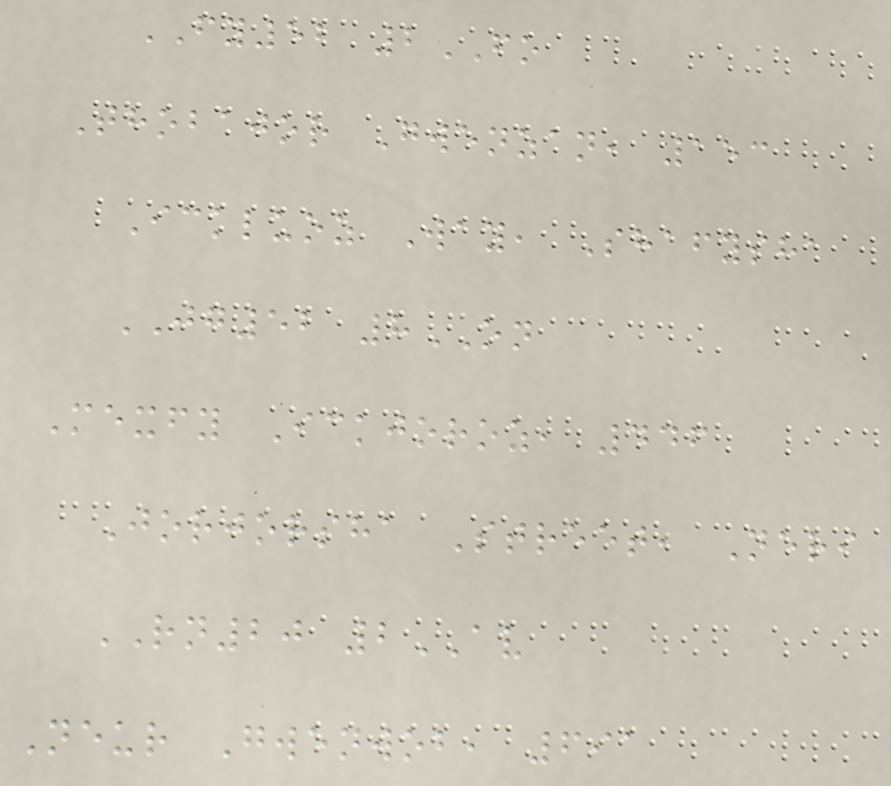FY52 2FO
Thobajor Gwenzan, 153
Ickluoz Way, Shafysha
JG52 8ON
Mexfy Ickjoroz, 446
Jorjorsha Street, Neri
RN20 2AV
Neur Gwenwob, 691
